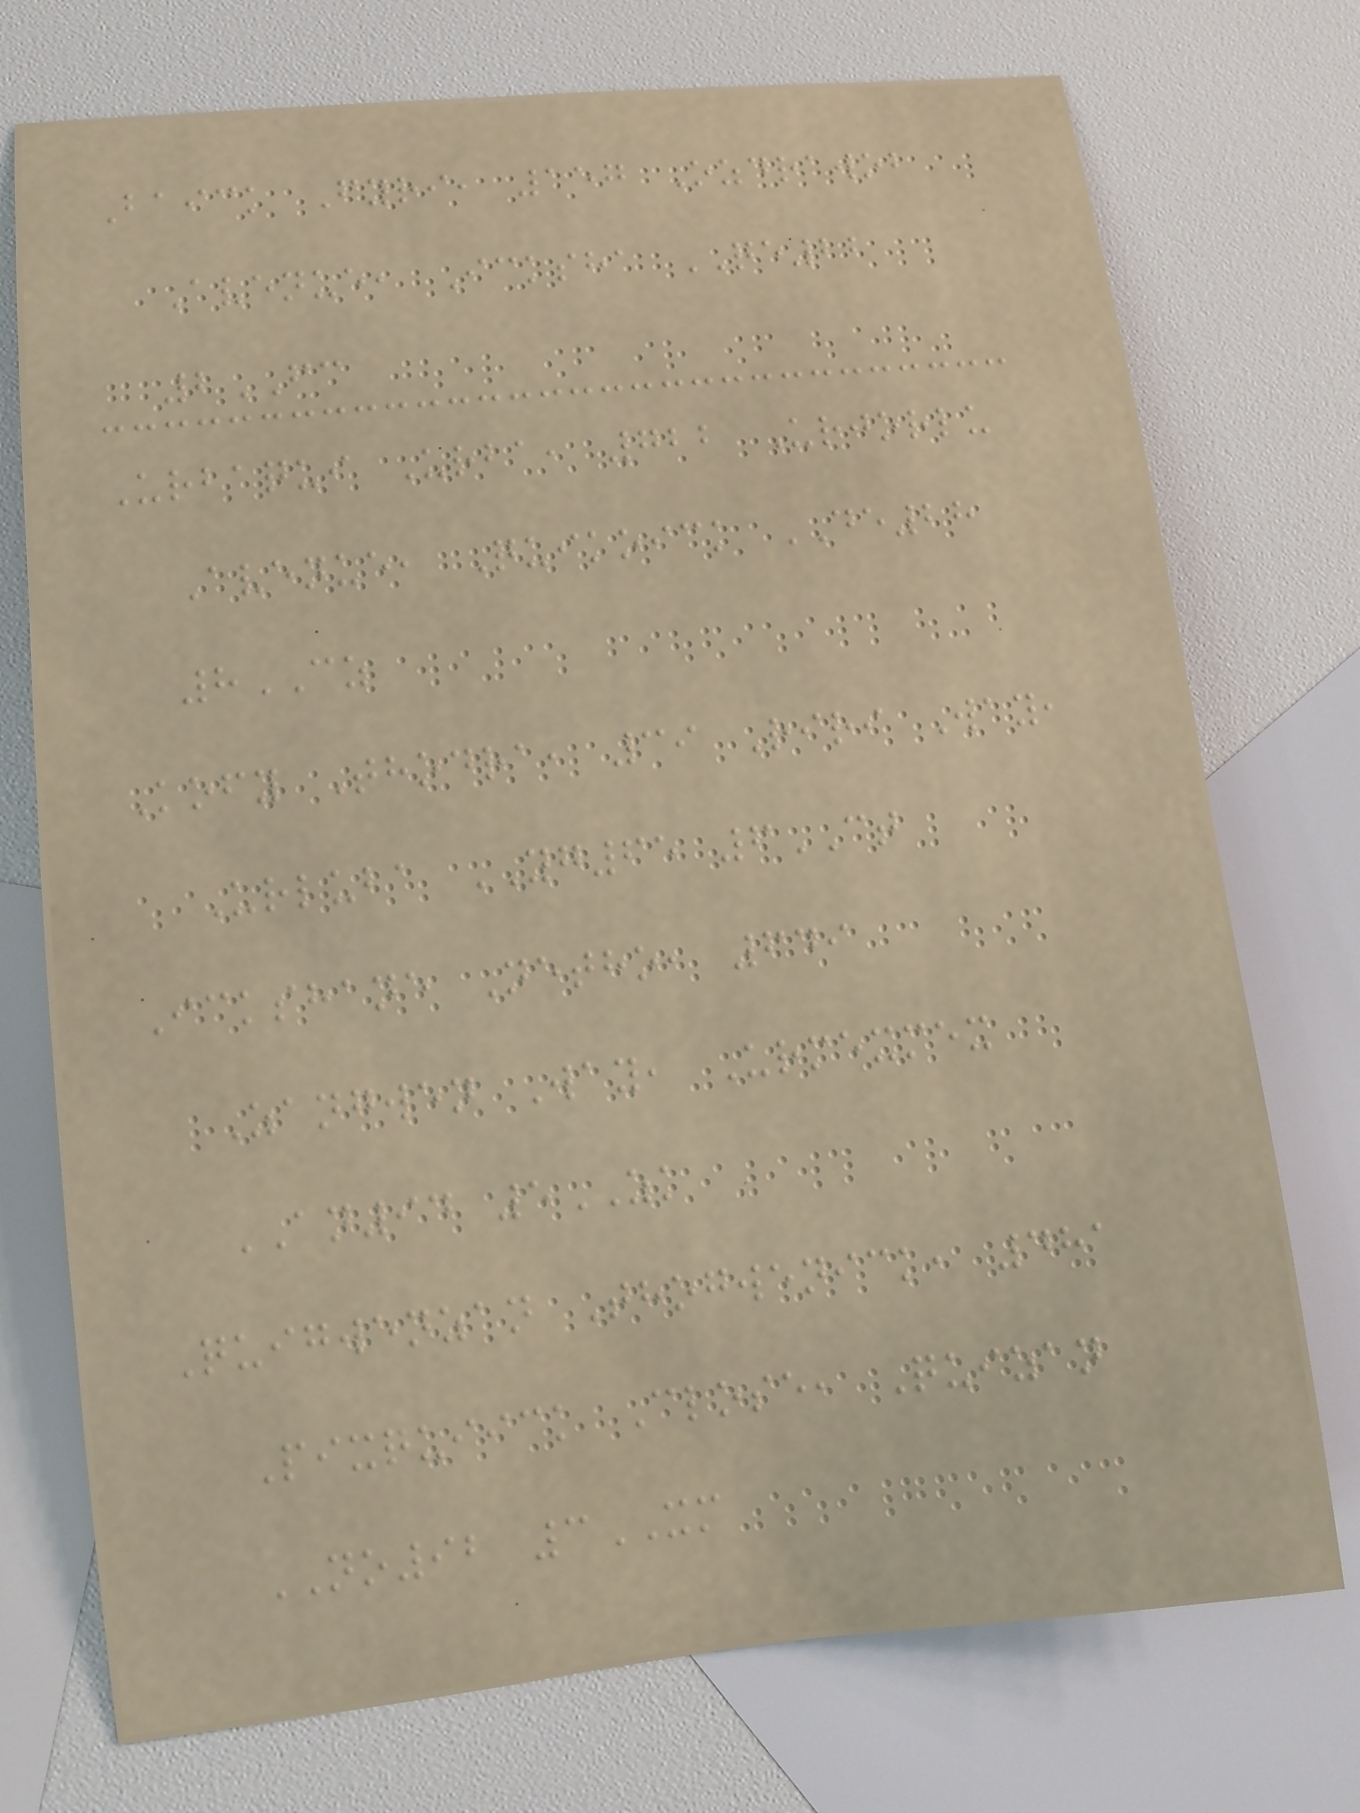Baick Fyri, 157 Ozdrawob
Avenue, Icksha QE22
2FC
Urbaqui Urba, 722 Urjorlu
Avenue, Quikoick DE28
8CZ
Kofy Thodra, 39 Riri Way,
Urluba YG65 6CT
Ickshane Netho, 649
Zangwen Way, Urmexmex
AN94 5ZK
Quigwenzan Thogwenick, 481
Pixquiick Close, Quizan
NO92 3XM
